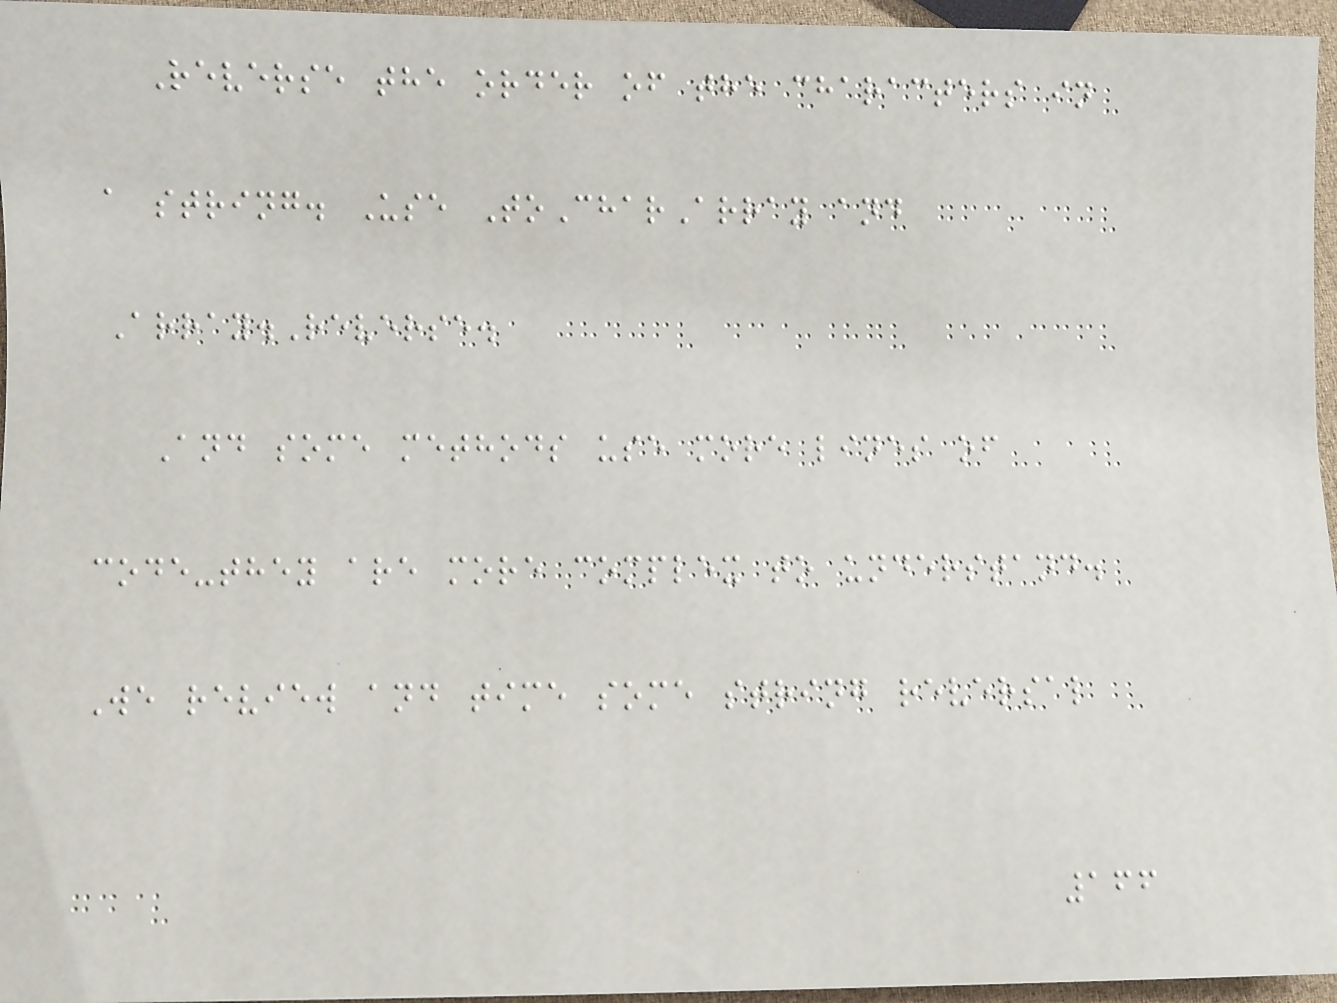Reverse the order of the characters in
a string. Use ToCharArray and
Array.Reverse.
And some methods use more lines of
code-they are more complex to understand.
We review and time some string reversal
166
